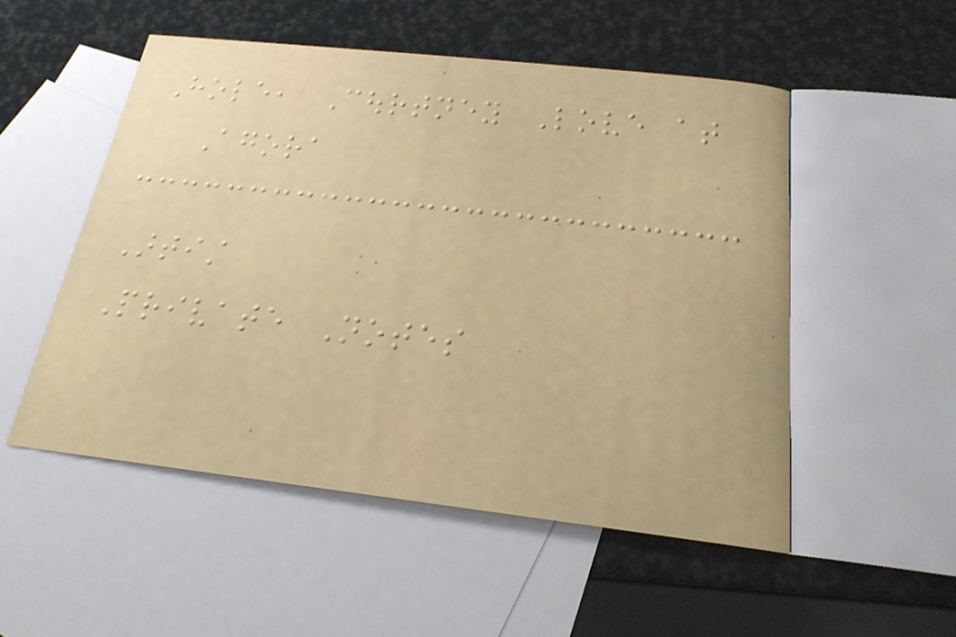Hole, Courtney Love at
Agora
Artist
Private Notes
